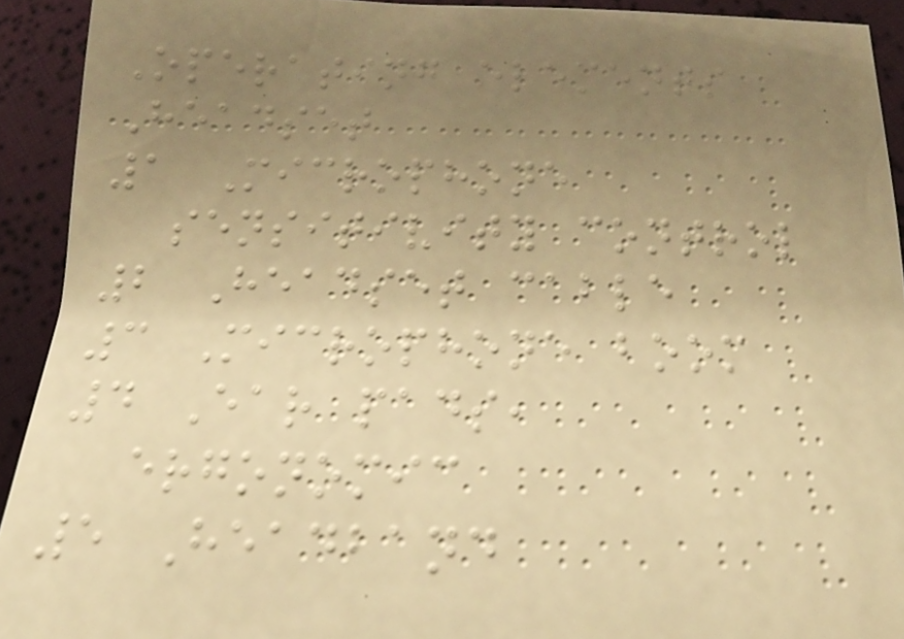Operating elements
Headset
1 Microphone
sensitivity control
2 Headset cable
3 Microphone boom
4 Ear pads,
ergonomic
5 Headband
